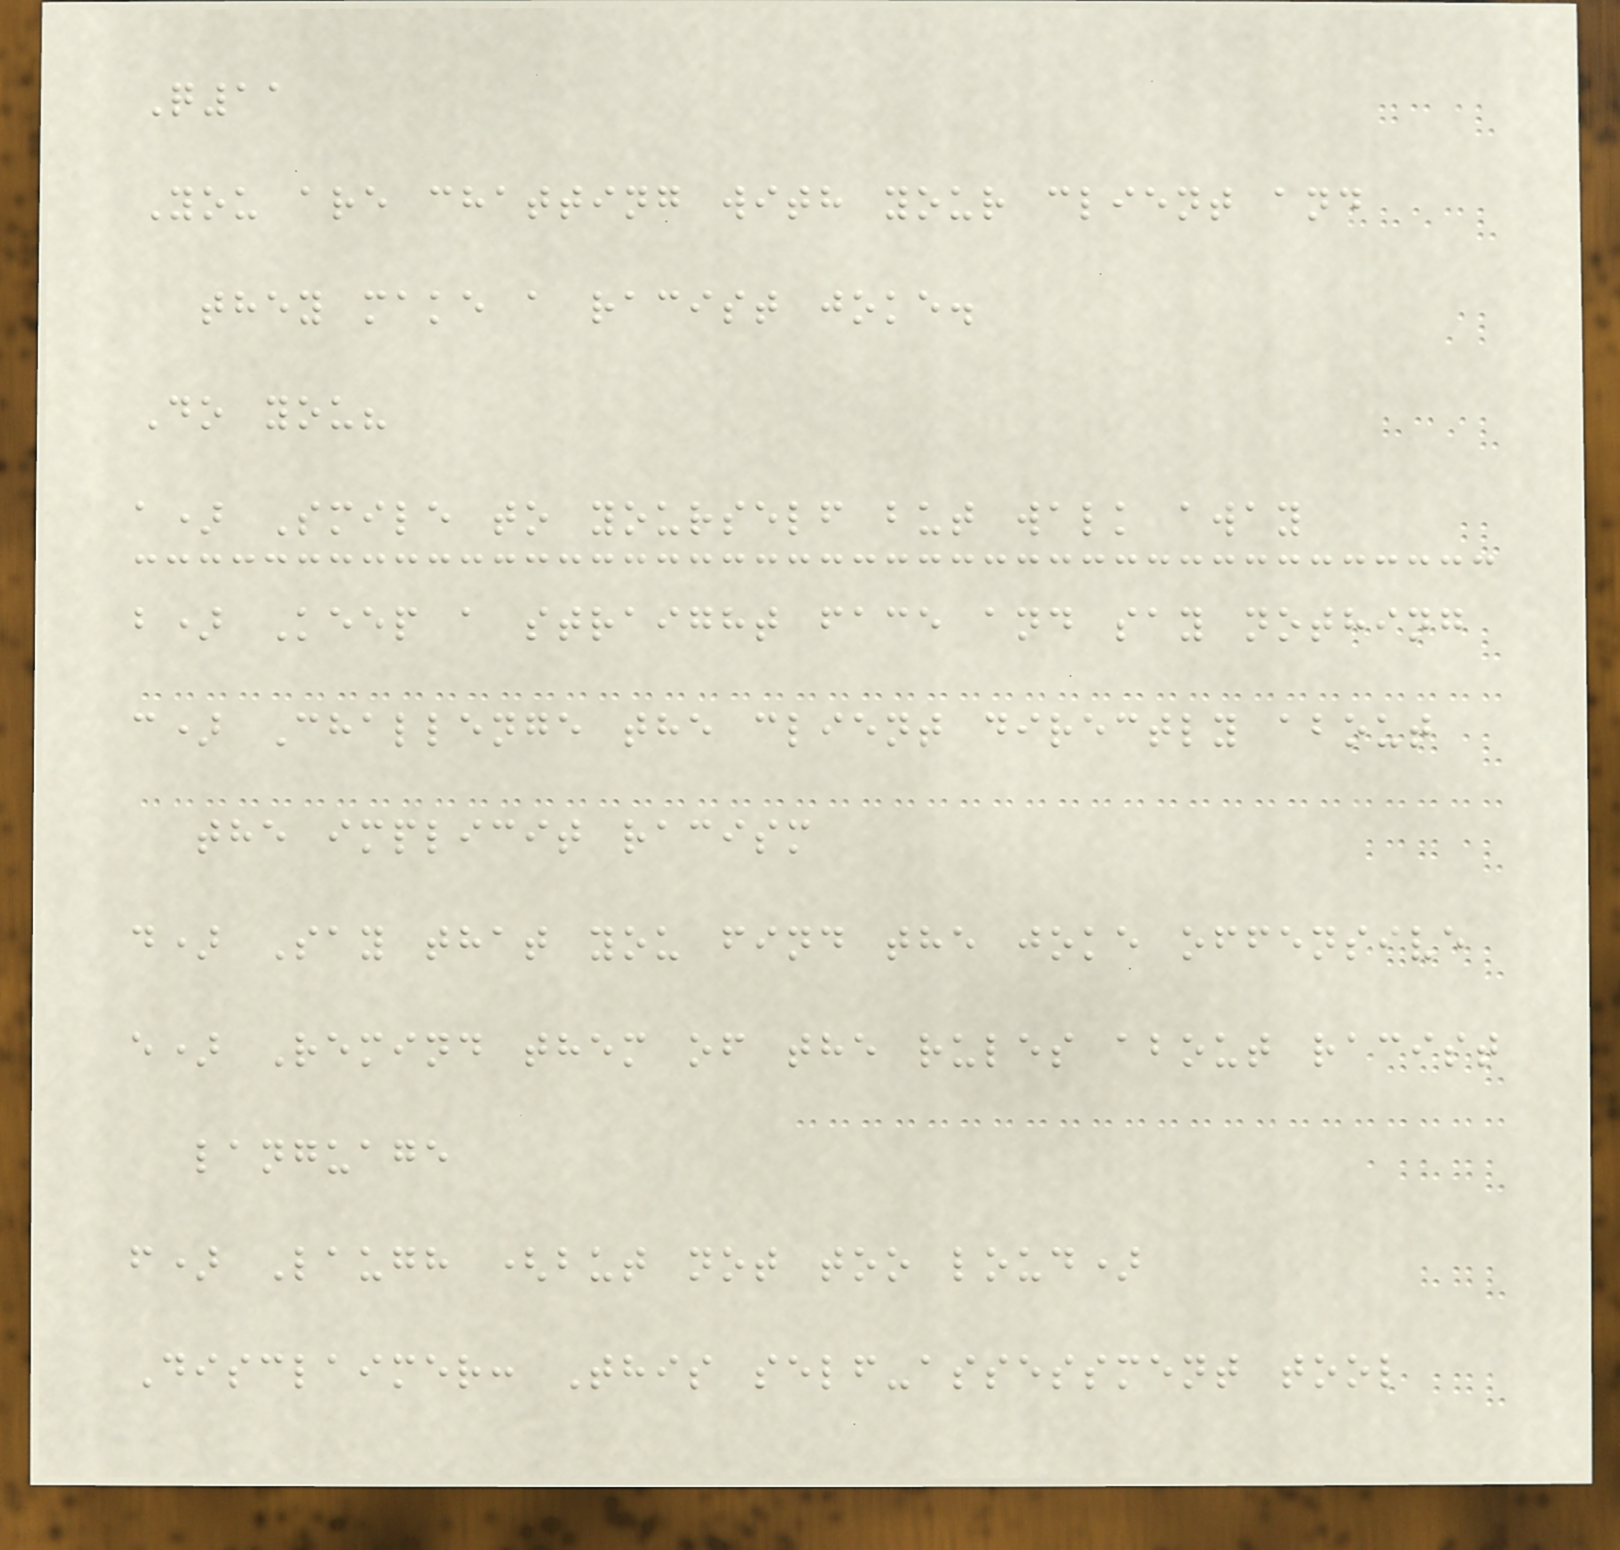Q11
You are chatting with your client and
they make a racist joke.
Do you?
a) Smile to yourself but walk away
b) Keep a straight face and say nothing
c) Challenge the client directly about
the implicit racism
d) Say that you find the joke offensive
e) Remind them of the rules about racist
language
f) Laugh (but not too loud)
Disclaimer: This self-assessment tool
